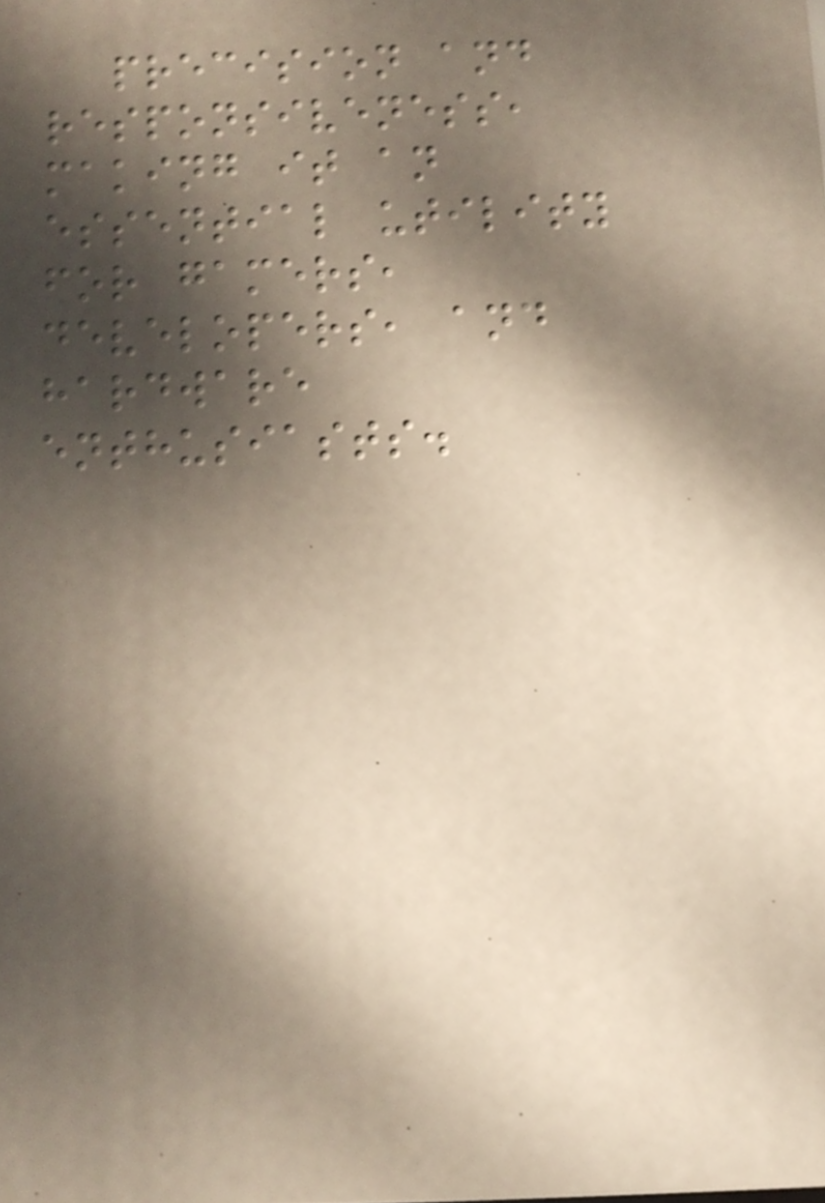precision and
responsiveness,
making it an
essential utility
for gamers,
developers, and
hardware
enthusiasts.
